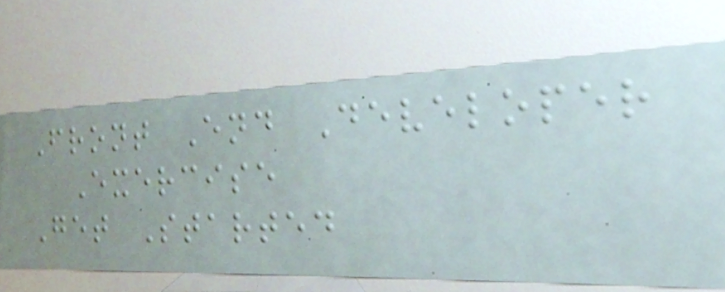Front End Developer
Exercise
Get Started
